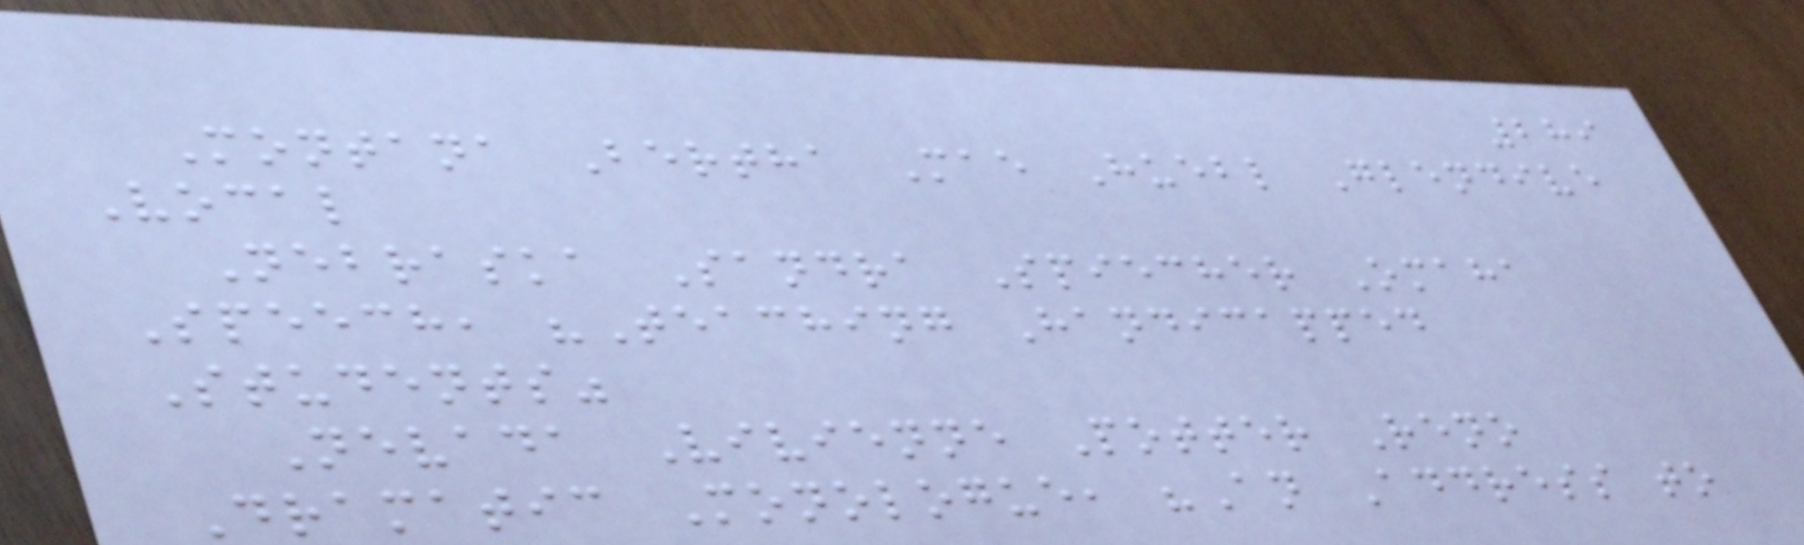289
Montana Bertha Mae Huebl Glendive
Vocal
Nebraska Sandra Spiecher Omaha
Speech, "Teaching Handicapped
Students"
Nevada Vivienne Potter Reno
Dramatic Monologue, "An Address to
